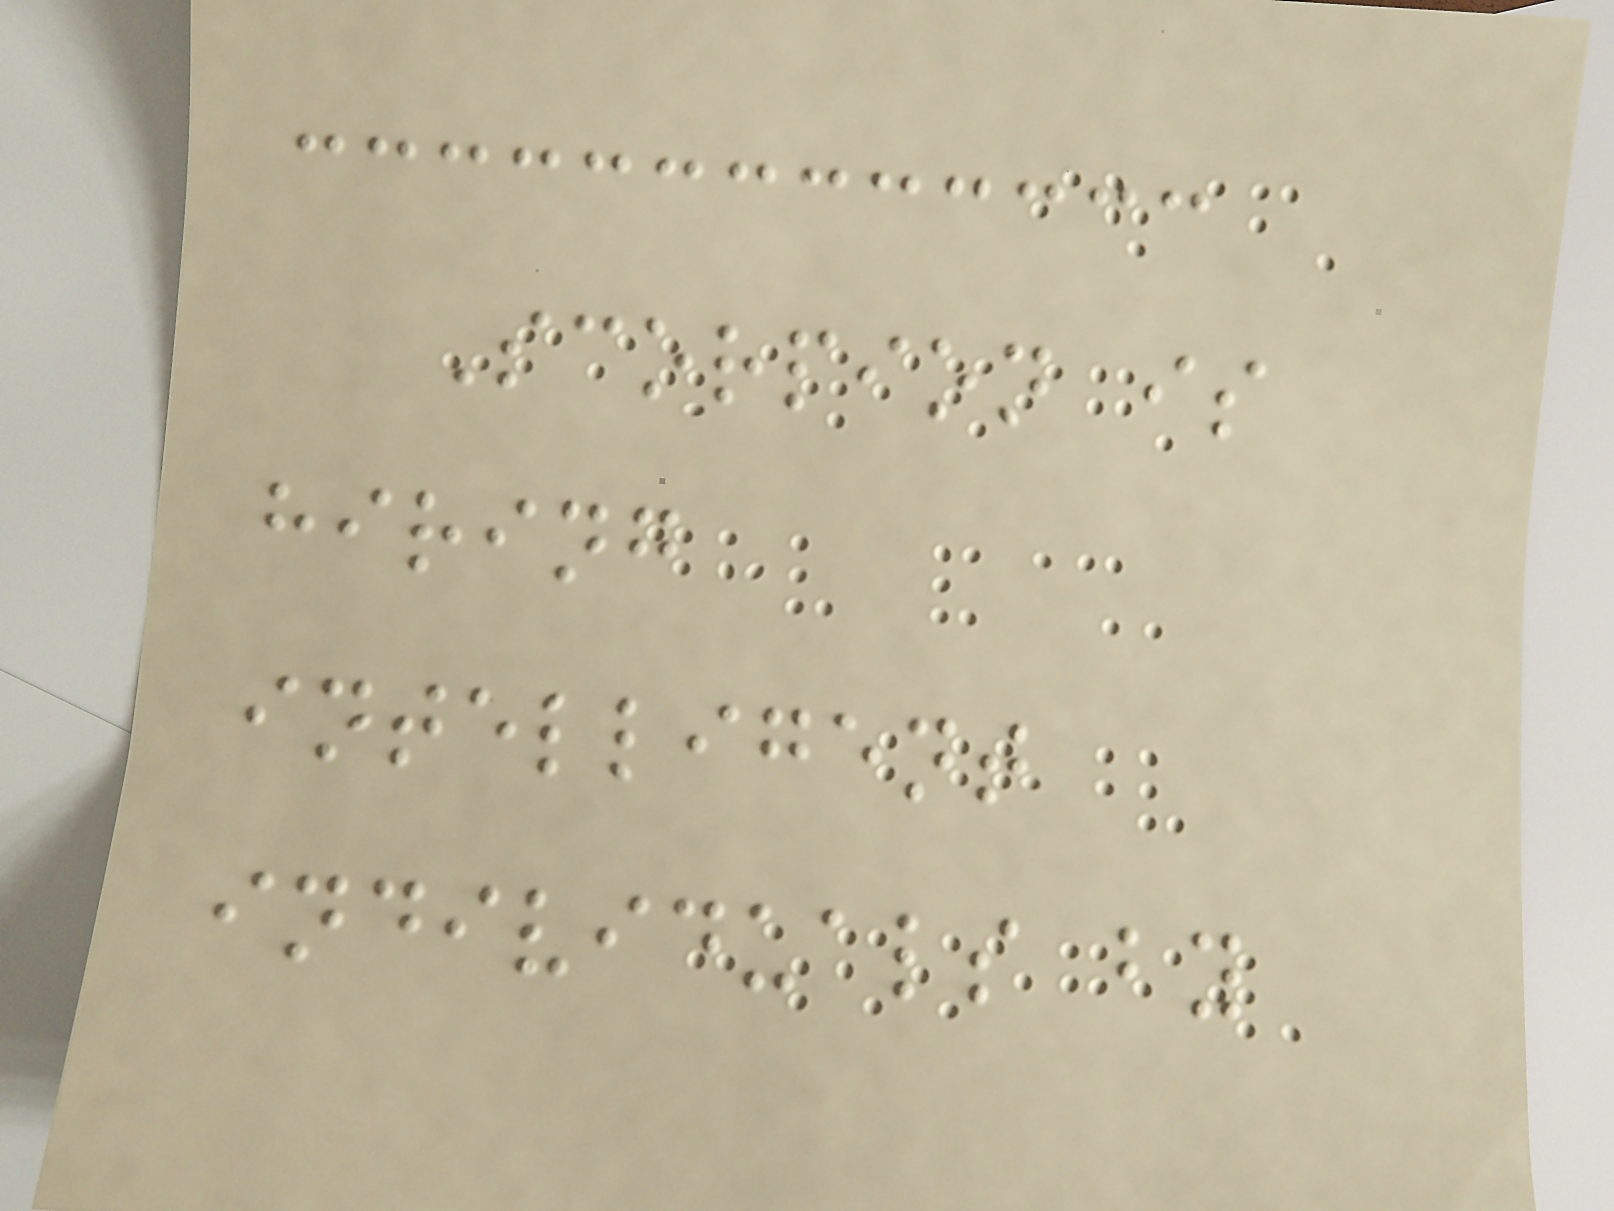Scorpion is
hiring
intelligent
individuals by
